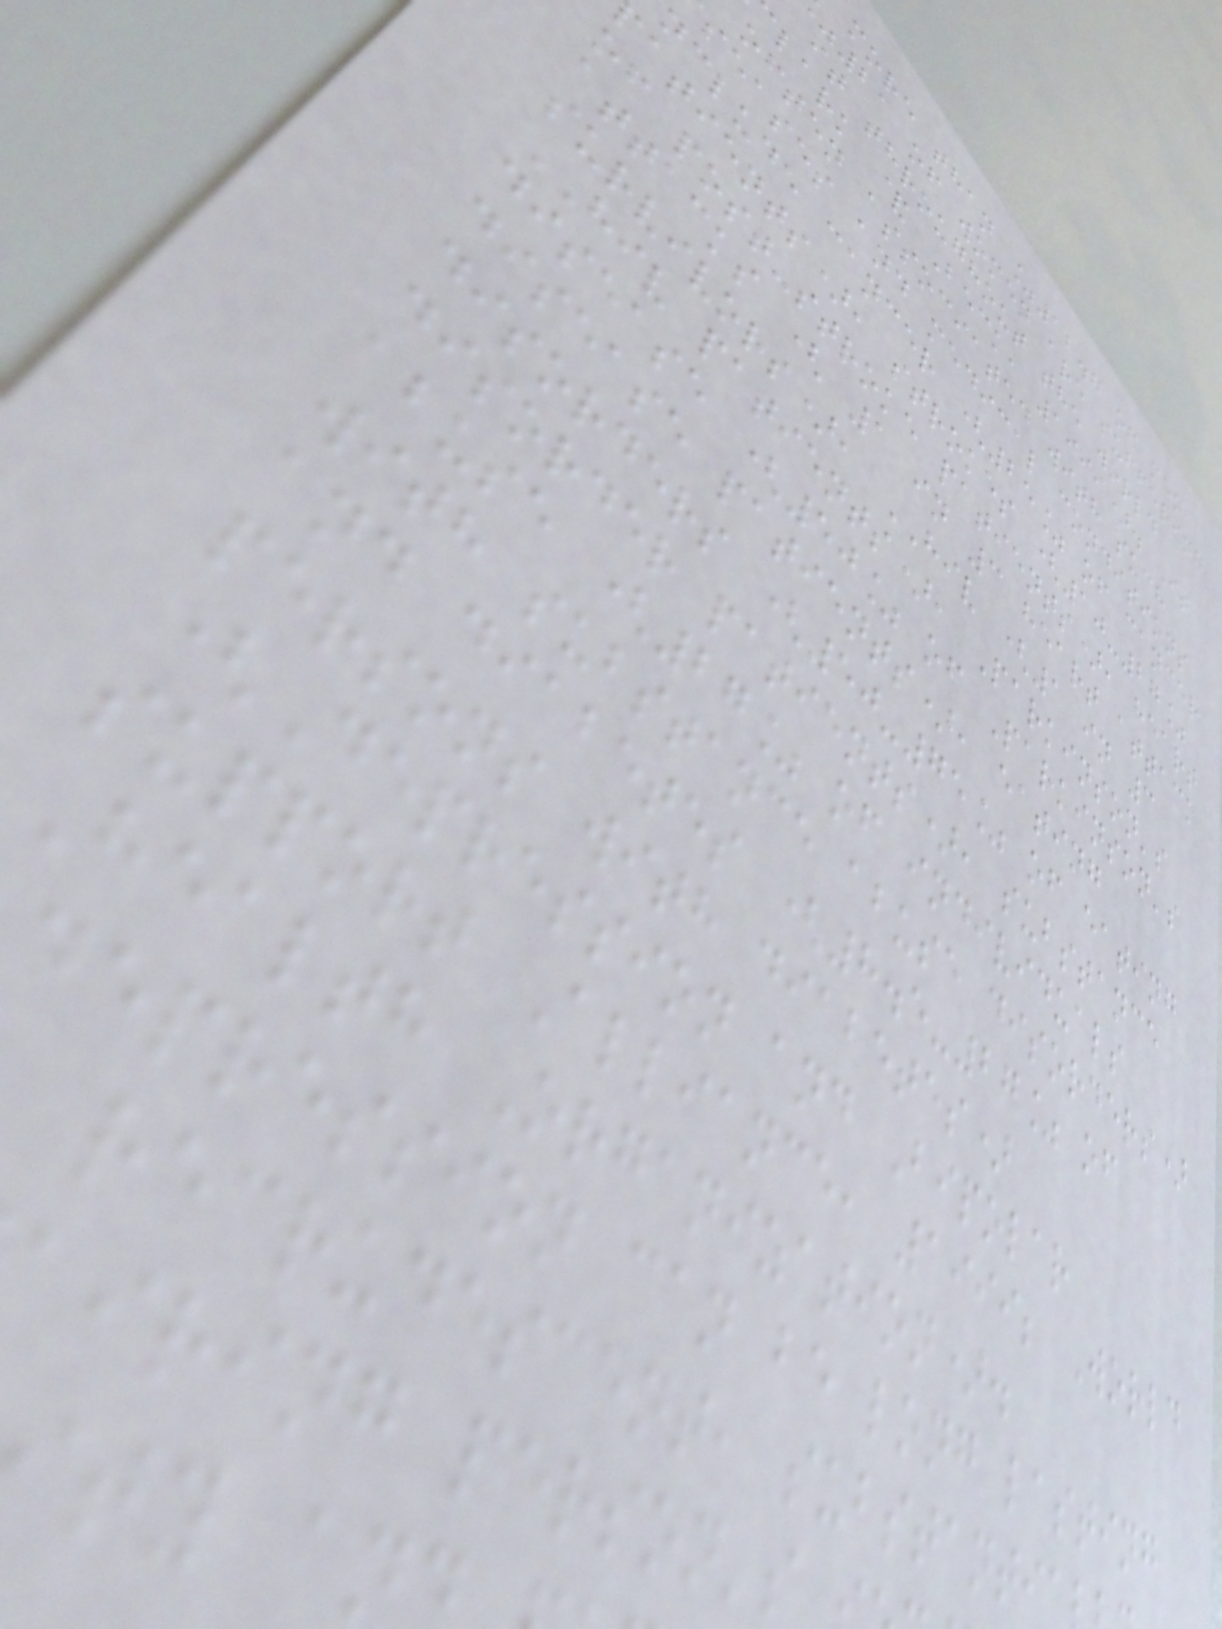more than %12.7 of men
21 of women are suffering
it throughout the world
lark & Beck, 1999). It
often associated with such
seases and medical conditions
nclude cancer (25% of cancer
atients), strokes (10-27%
of post-stroke patients), heart
attacks ( 1 in 3 heart attack
survivors), HIV (1 in 3
HIV patients), Parkinson's
disease (50% of Parkinson's
disease patients), eating
disorders (50-75% of eating
disorder patients), substance
abuse (27% of individuals
with substance abuse disorders)
and diabetes (8.5-27% of
persons with diabetes)
(Depression and Bipolar
support Alliance, 1999; World
Health Organization).
depression can be long lasting
recrudescent, substantia
iring person's
